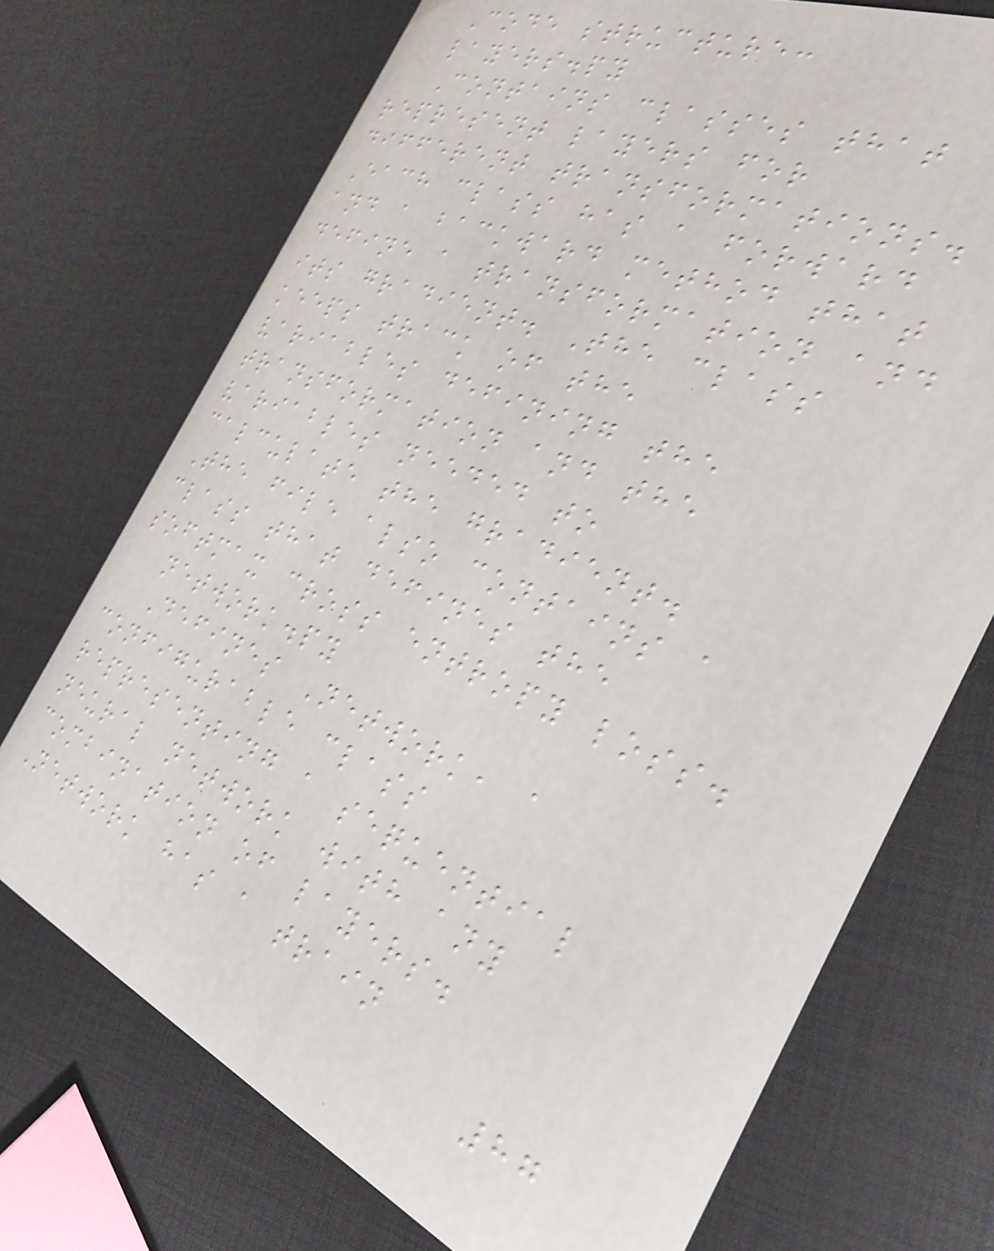Code structure:
layers.py
Contains classes that
represent layers for
different transformations.
Each class has a forward
and a backward method that
define a transformation and
its gradient. The class
keeps track of the
variables defining the
transformation and the
variables needed to
calculate the gradient.
The file also contains a
class that defines the
softmax cross entropy loss.
network.py
Defines Network, a
configurable class
representing a sequential
neural network with any
combination of layers.
Network has a train
87
